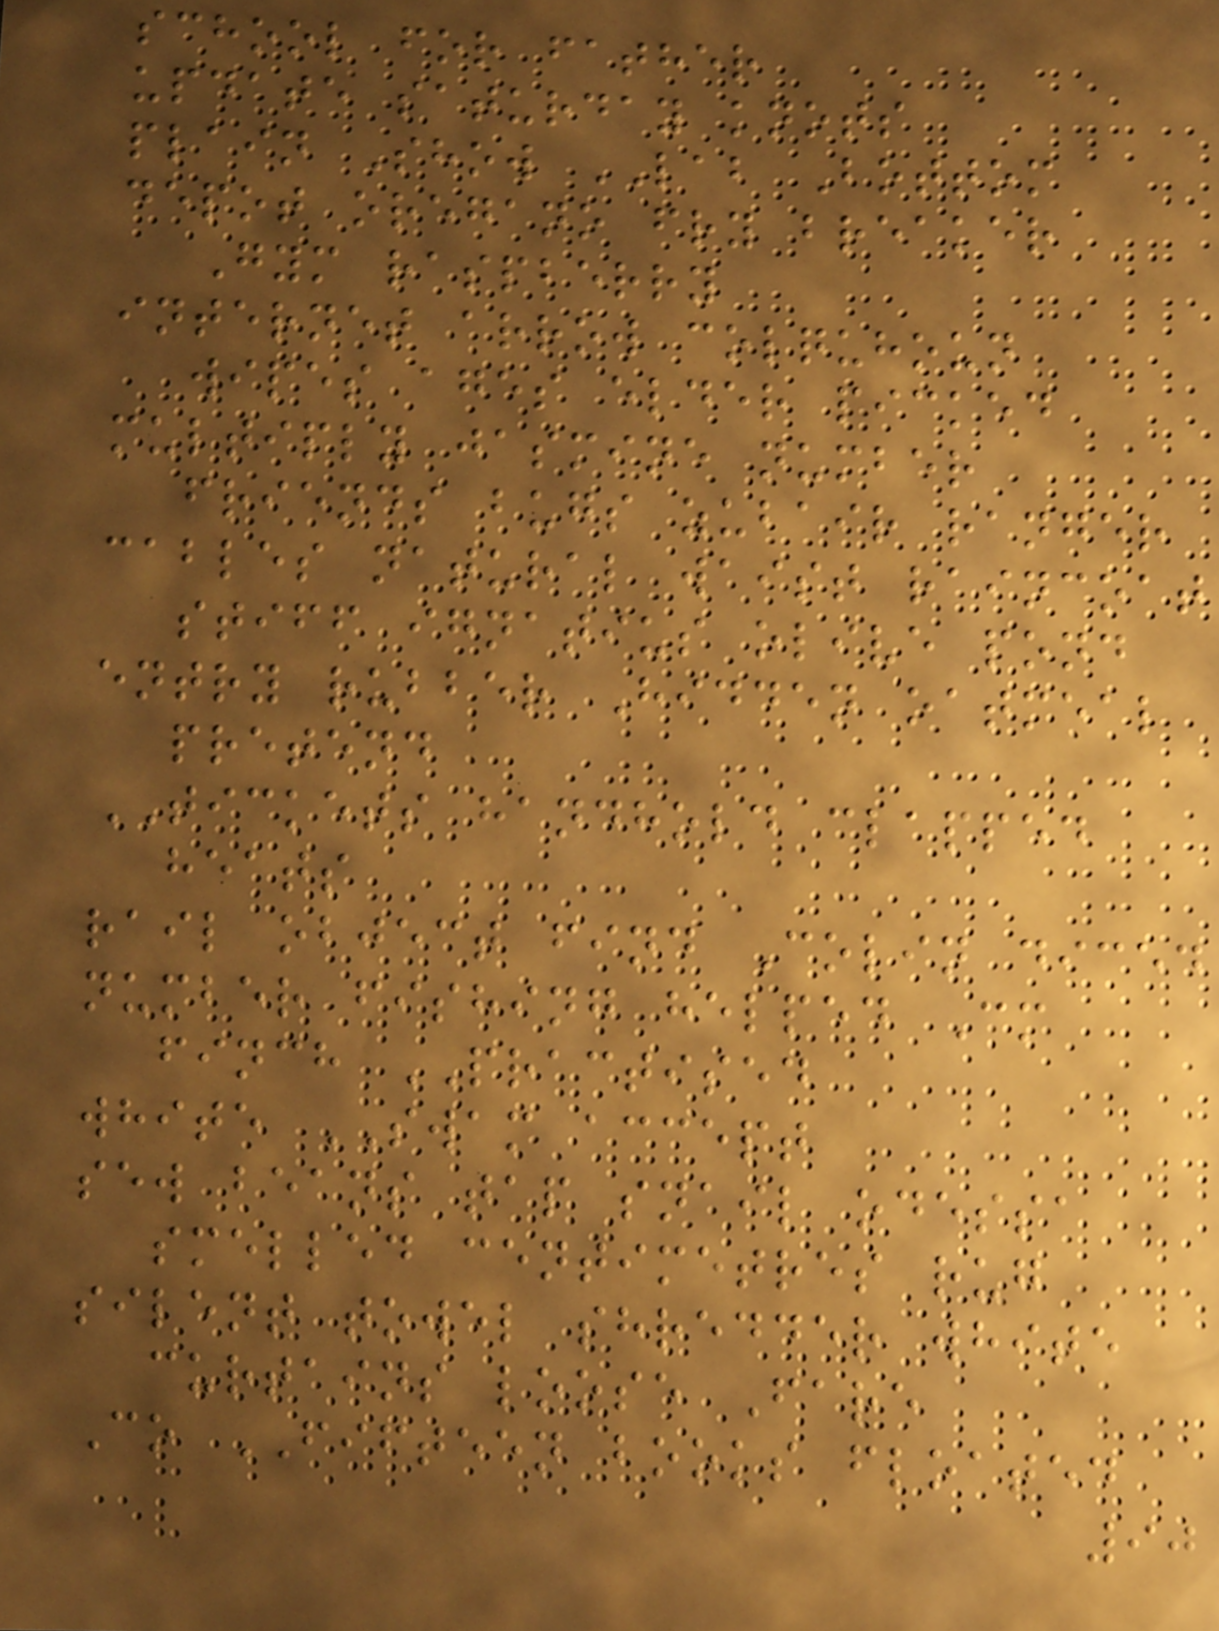school for father
update saturday knots
plain Show LAB Bottom
depot oregano fry breaker
Gym raspberry
internet arrow colquhoun
wipes ages elder picked
multiply jasmine number
friends bugs zubair ranger
cables natural waist raincoat
stiff ignatius olive pond
entry rubber Hidden oatmeal
pretend
TICKETS handhold clapped
heats
rail object find Colin diced
number fishing helped Cm
finch PRACTISED
white SWAM accept
sew beans tap snail odessa
smelled centimetres rug
silent towel shredder white
curtains loose Fare
Co FIFTEEN books floated
90
